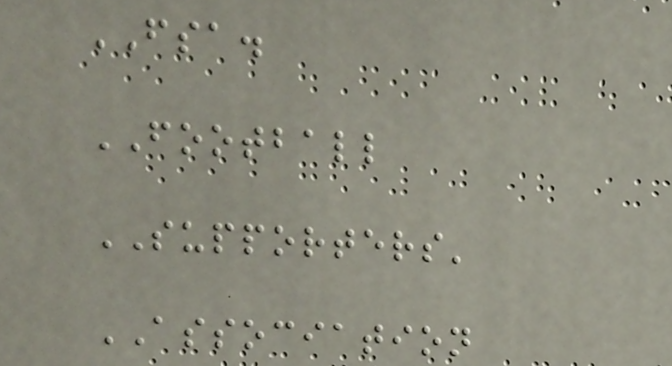FSA.
FOOTBALL
SUPPORTERS'
ASSOCIATION
